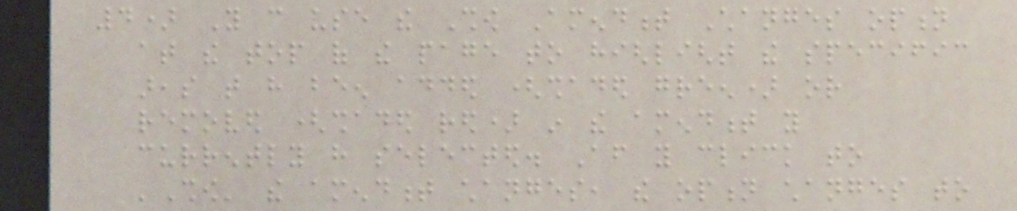4) You can use the Show Amendment Changes option
at the top of the page to highlight the specific
areas that have been added (shaded green) or
removed (shaded red) in the amendment you
currently have selected. After you click to
'Show' the amendment changes, the option changes to
